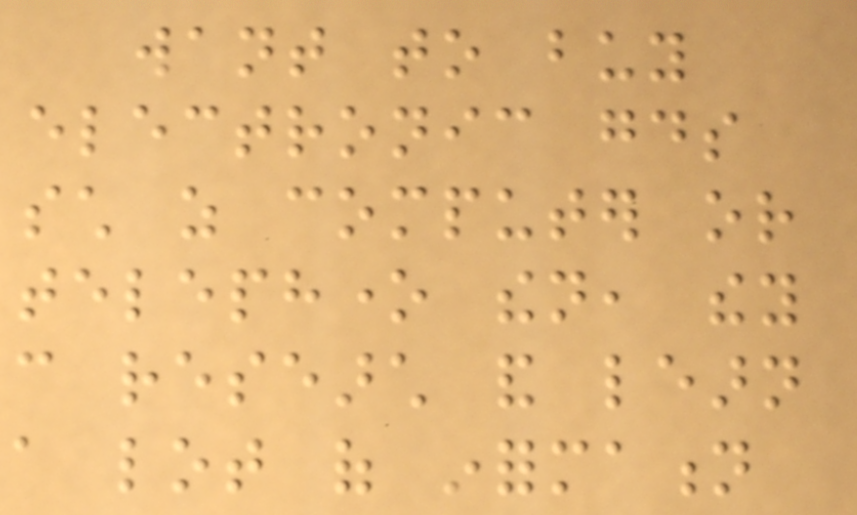want to buy
electronic goods
such as computer or
telephone then, they
can research and learn
a lot of information
